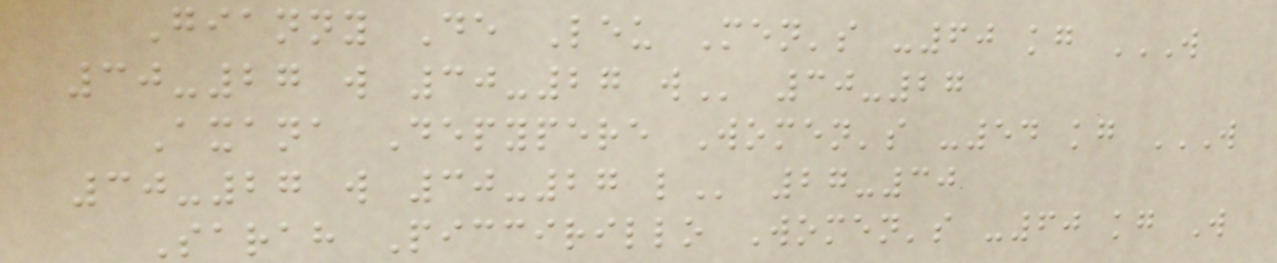Gianny De Leu Men's -60 kg W
30-27 W 30-27 W 30-27
Axana Depypere Women's -54 kg W
30-27 W 30-27 L 27-30
Sarah Piccirillo Women's -60 kg W
